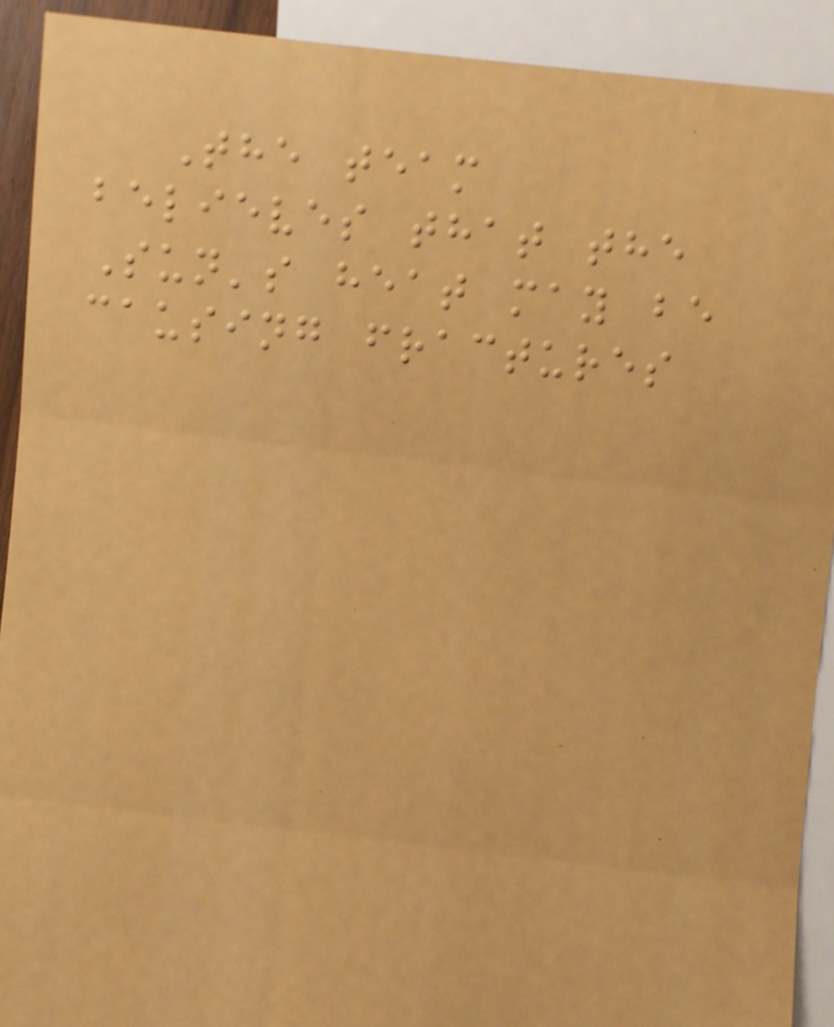The team
believes that the
Sun's heat may be
causing fractures
